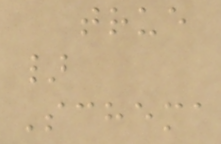true
}
Schema
